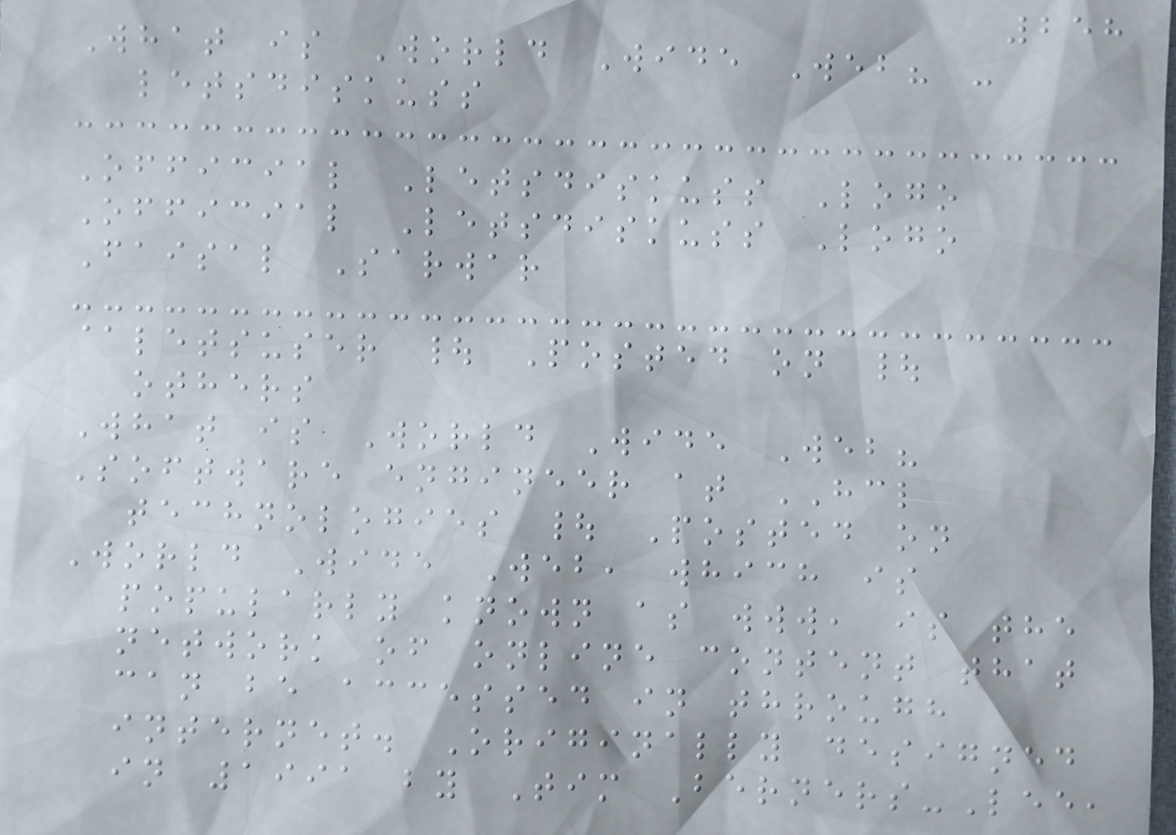258
What is World Wide Web? -
letsdiskuss
Official Letsdiskuss Logo
Official Letsdiskuss Logo
Faisal Sarwar
@letsuser | Posted on |
others
What is World Wide Web?
Software engineer at HCL
technologies | Posted on
World Wide Web, which is
popularly known as www, is the
network of online content that
can be accessed in through
internet. Originally designed
in 1991 by Tim Berners-Lee,
